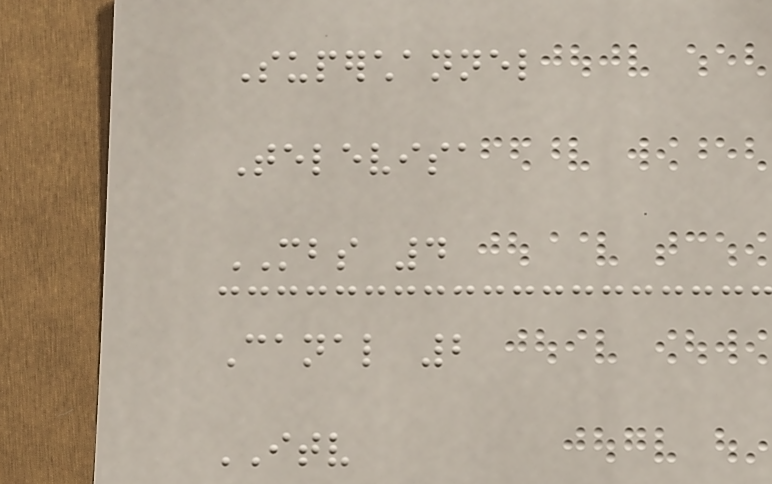Superchannel
Televisa
MBS 4
Canal 2
ITV
